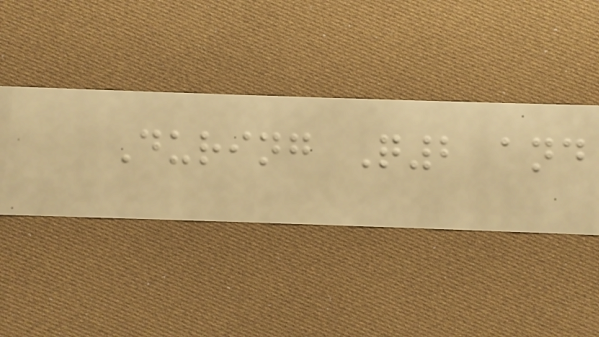During Q2 and
